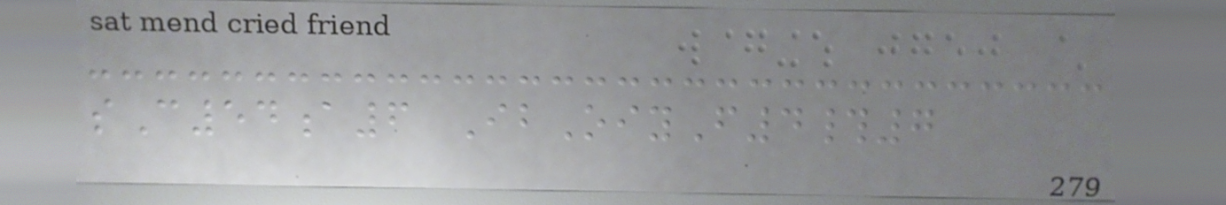sC54a6 IbOiyF4#7
